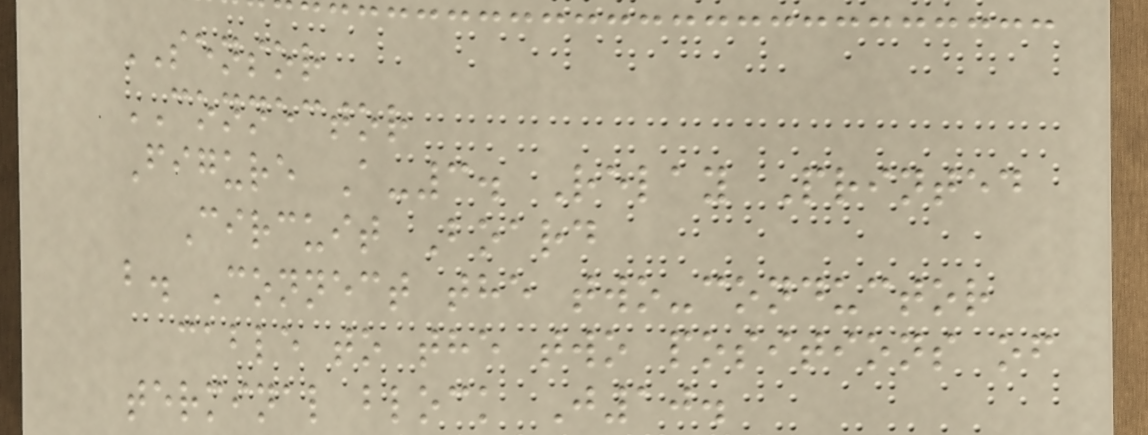SENSOR
CONNECTOR
Figure A-3. Relay Printed
Circuit Board
b. Connect the two-conductor
cable to the two positions of
terminal block J10.
